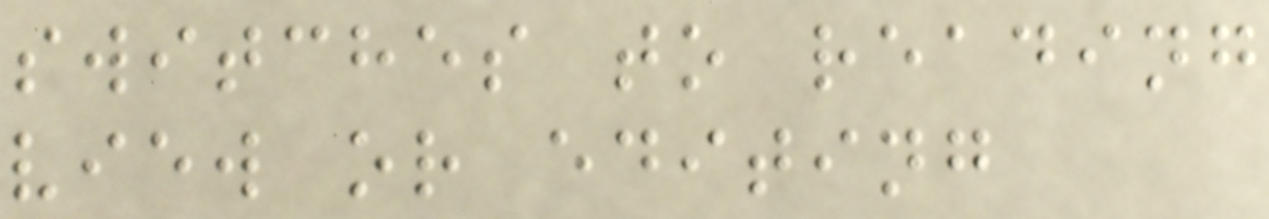switches to reading
view or editing
